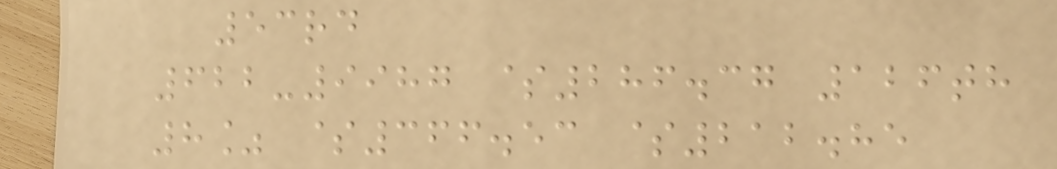53rd
622-9987 $286.37 126th
8% $366.53 $212.85
